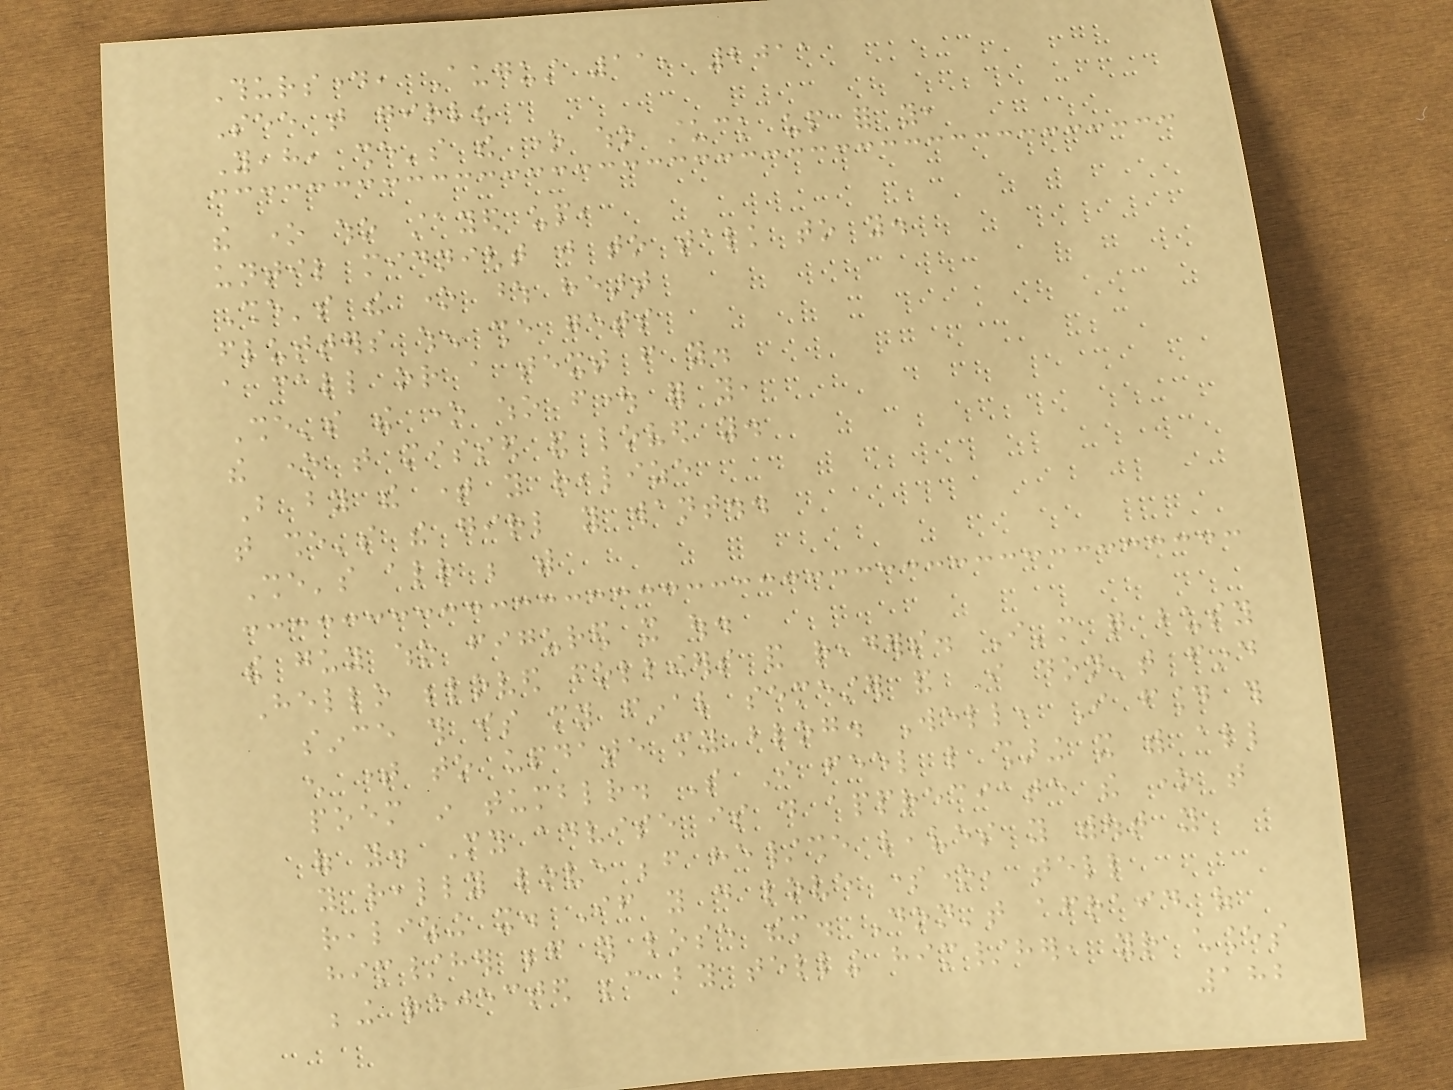Thursday, August 11, 2011
See that girl?
Yeah, she's the one who stuck up for you,
the one who stayed up,
until midnight just to talk to you.
She's the one whose heart
flutters when she gets
a call or a text from you.
She's the one who fought for you,
the one that missed and loved you.
But by the time you realize
that she's the girl you want..
She's already be with
the guy who figured it out.
Hello beloved followers and readers. I'm quite busy
since this is my final semester and I don't find
enough time to update my blog. Well, I found this
poem in tumblr. So I feel like sharing it with all
of you. My advise is do appreciate the one that
you really love before he/she leaves you without you
realizing it. If you do love someone, tell
him/her before you lose them. Don't afraid of
being rejected because by telling him/her, your chances
182
